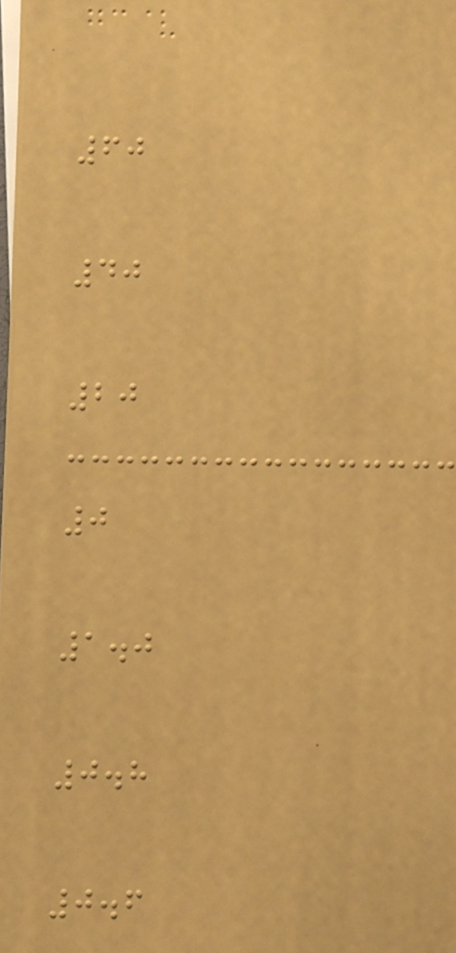60
40
20
0
1.0
0.8
0.6
